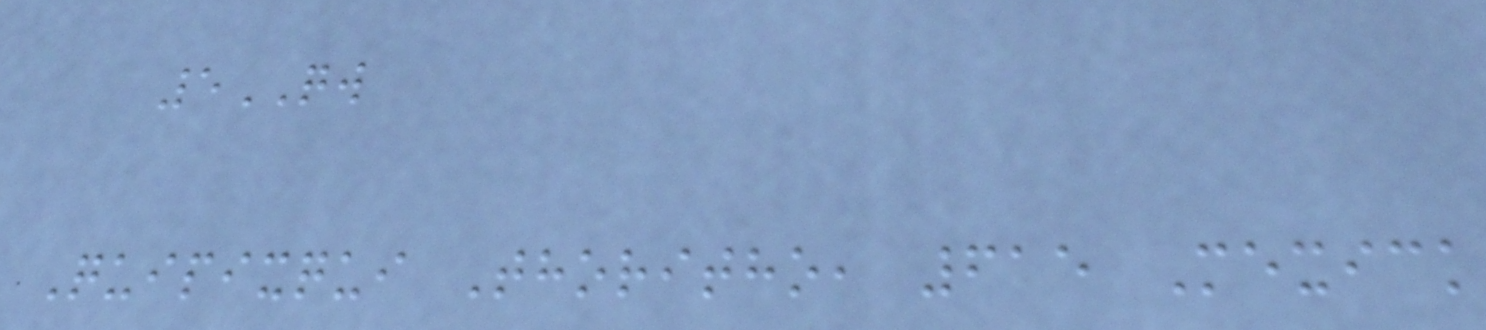5QW
Quipixqui Thoritho, 615 Mexick
